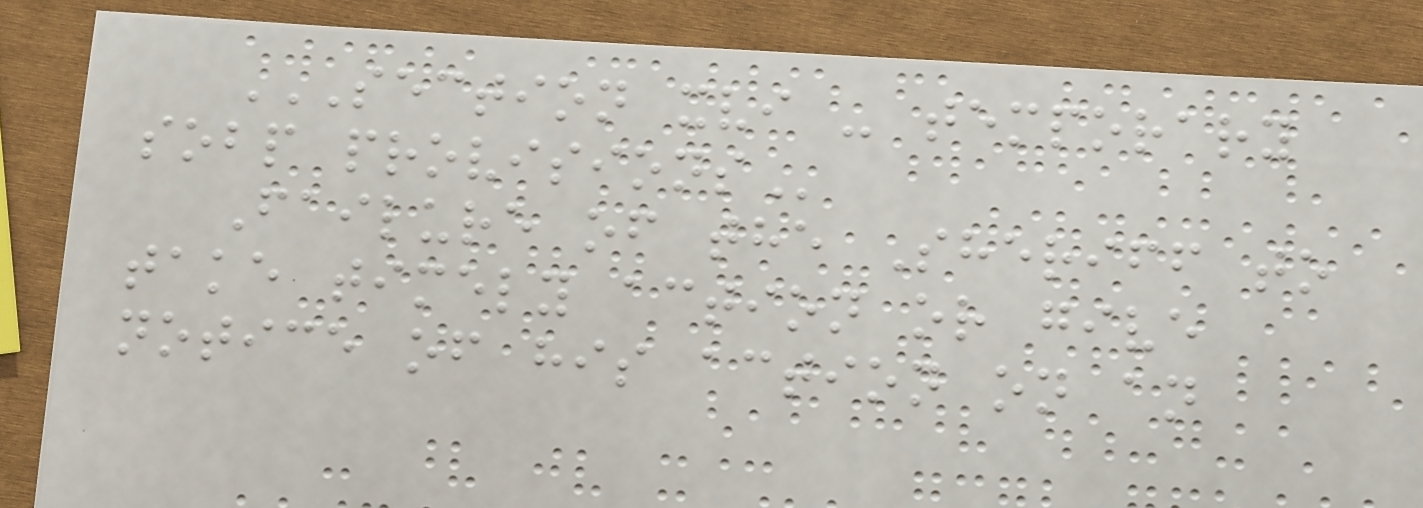SECTION XVI - TEMPORARY
SOBP PROVISIONS
Failure of the Sheriff to
take timely action or give
notice of his action on an
